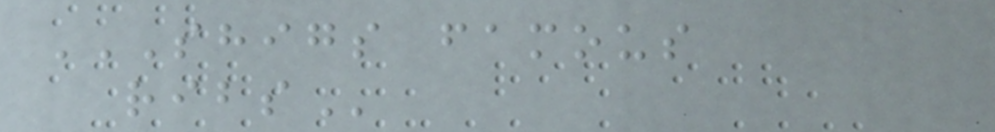SHIGS FAMOUS
RIBS
